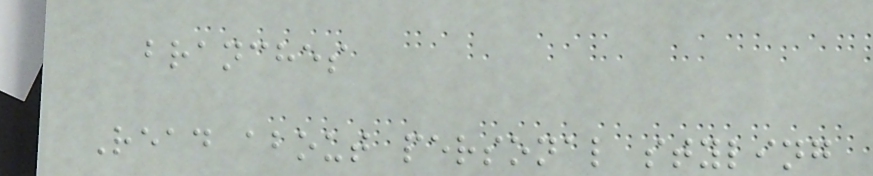branches
Read about personal styling
